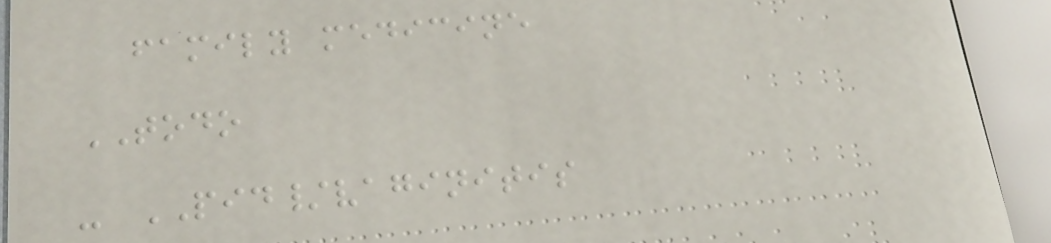family medicine
TODO
- PID/vaginitis
